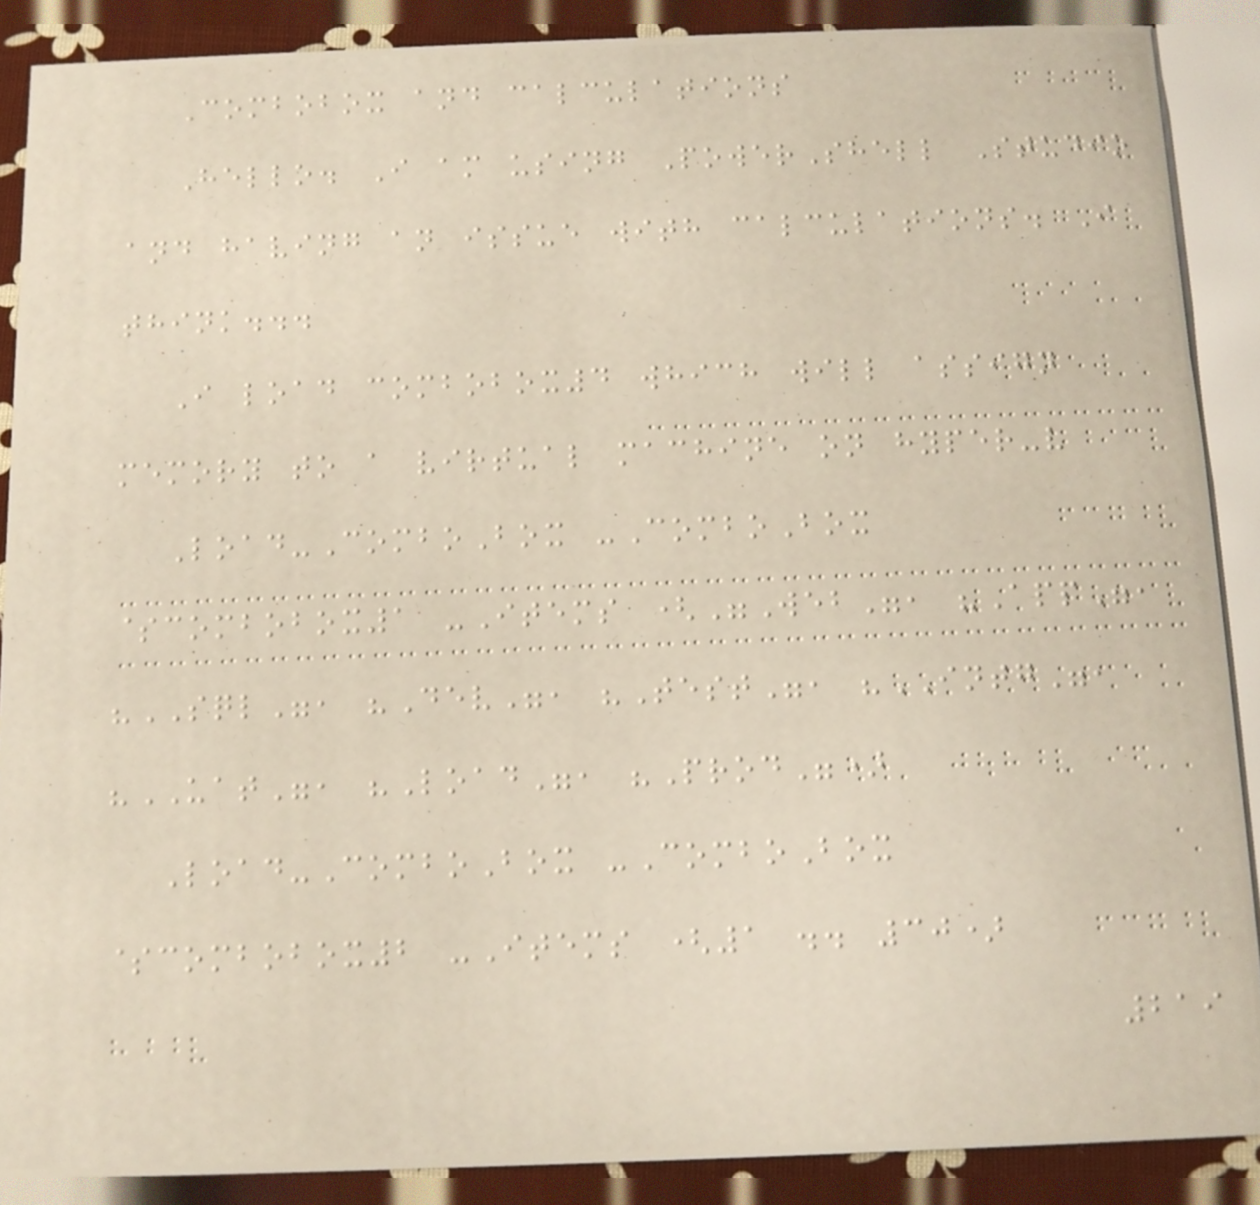Combobox and calculations
Hello. I am using PowerShell Studio
and having an issue with calculations. I
think...
I load combobox4 which will assign
memory to a virtual machine on hyper-v
Load-ComboBox -ComboBox
$combobox1 -Items ("Web", "App",
"SQL", "Dev", "Test", "INTG",
"UAT", "Load", "Prod")
Load-ComboBox -ComboBox
$combobox2 -Items (1 .. 30)
219
